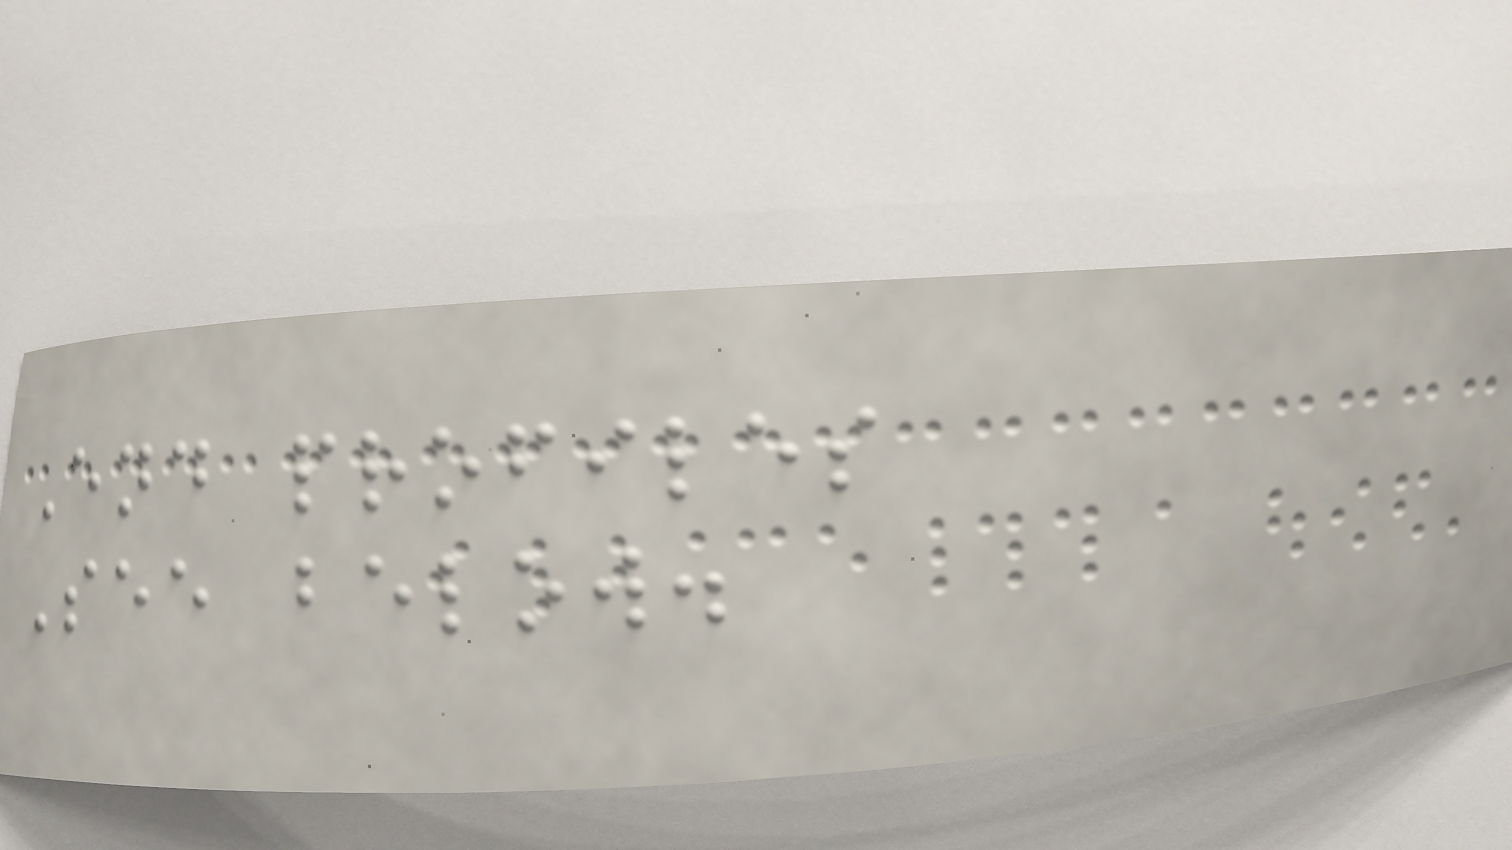End profiles
See below.
